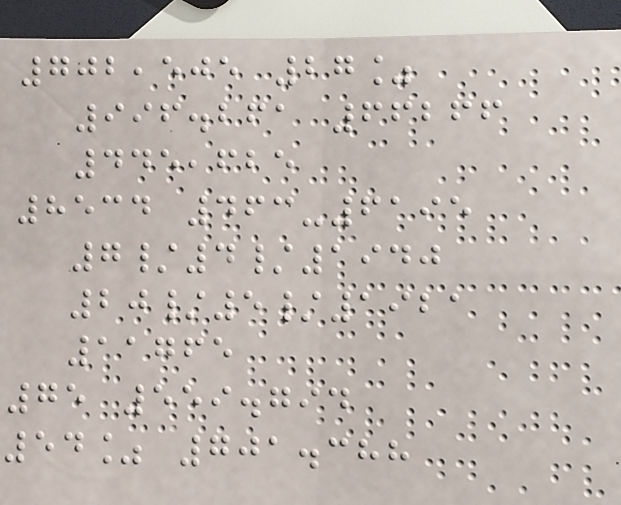702,505 27%
996.261 66266
445,625
8534 463-6195
7/4/1940
20/5/1921
11765
75 559.794
54% 701.388
